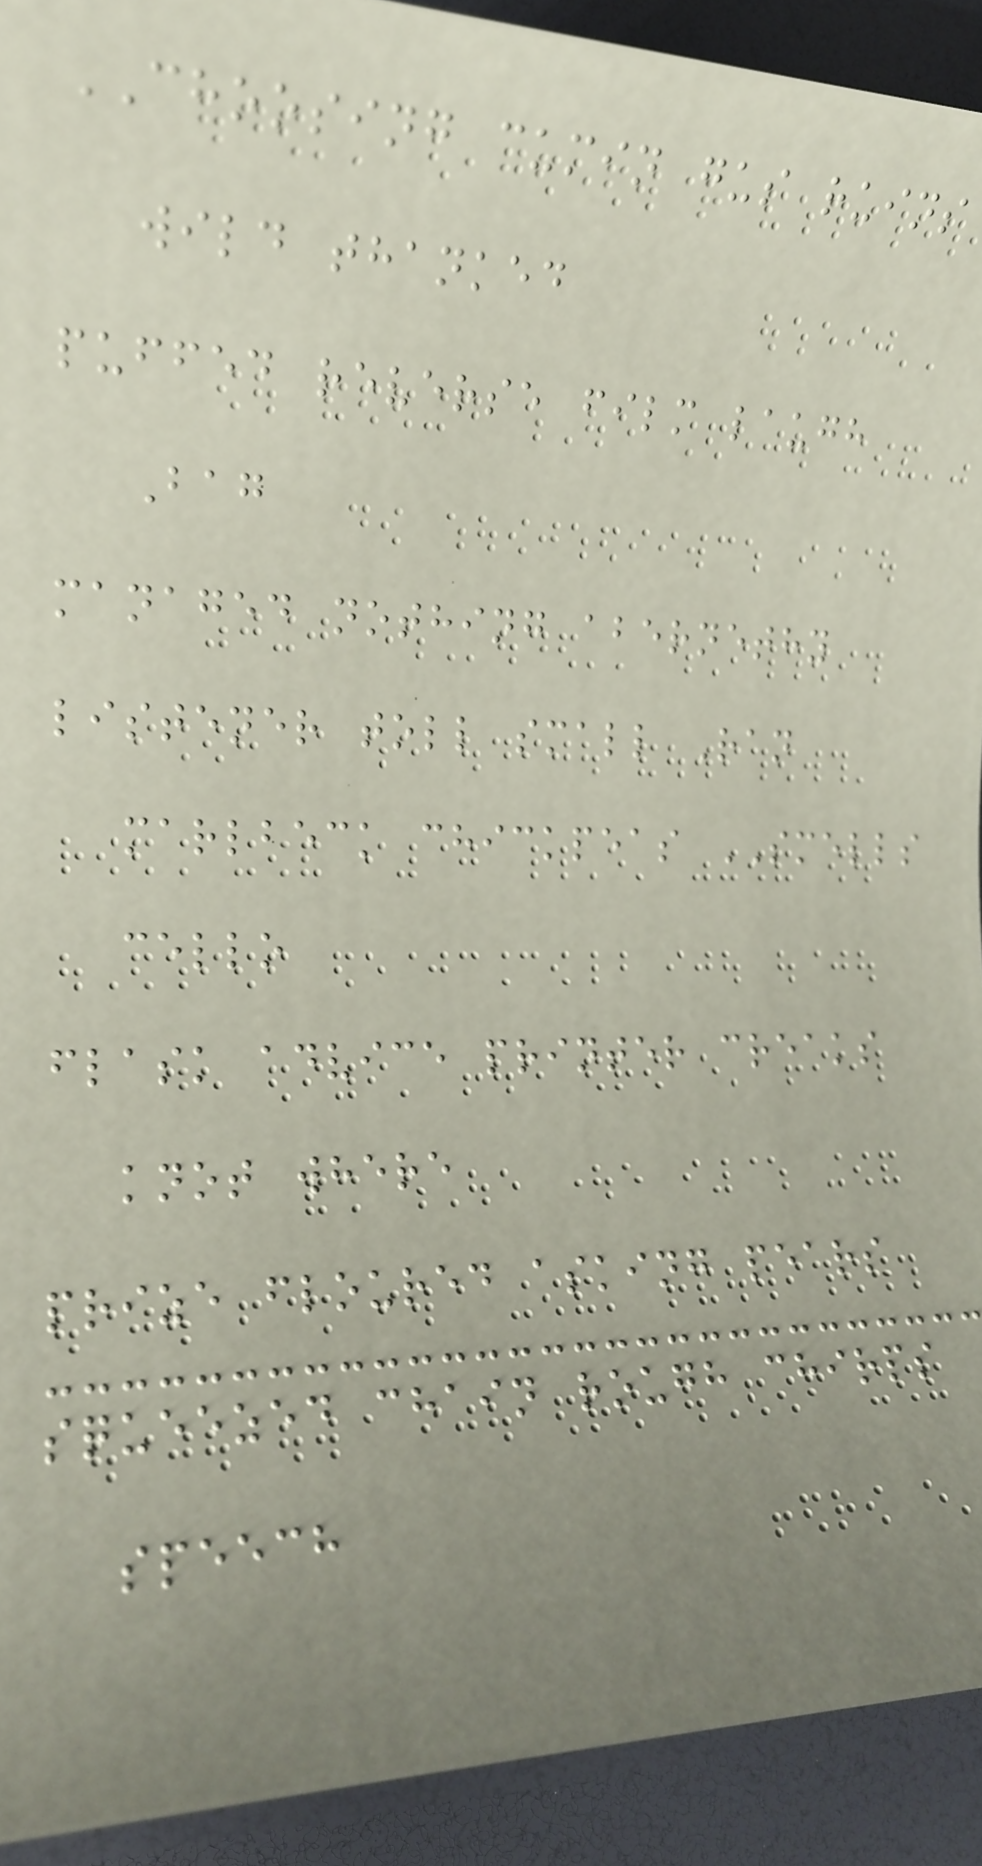CHOOSING cumin gus ruins
wild thanked
puffed reverse film laugh
Bag
managed nothing abernethy
listener toll small Ran
marlbeck chickpeas SMELLS
cello
flask advice printer creaks
knot where
prize floured asking pears
squeezed chain rough chirps
speech
